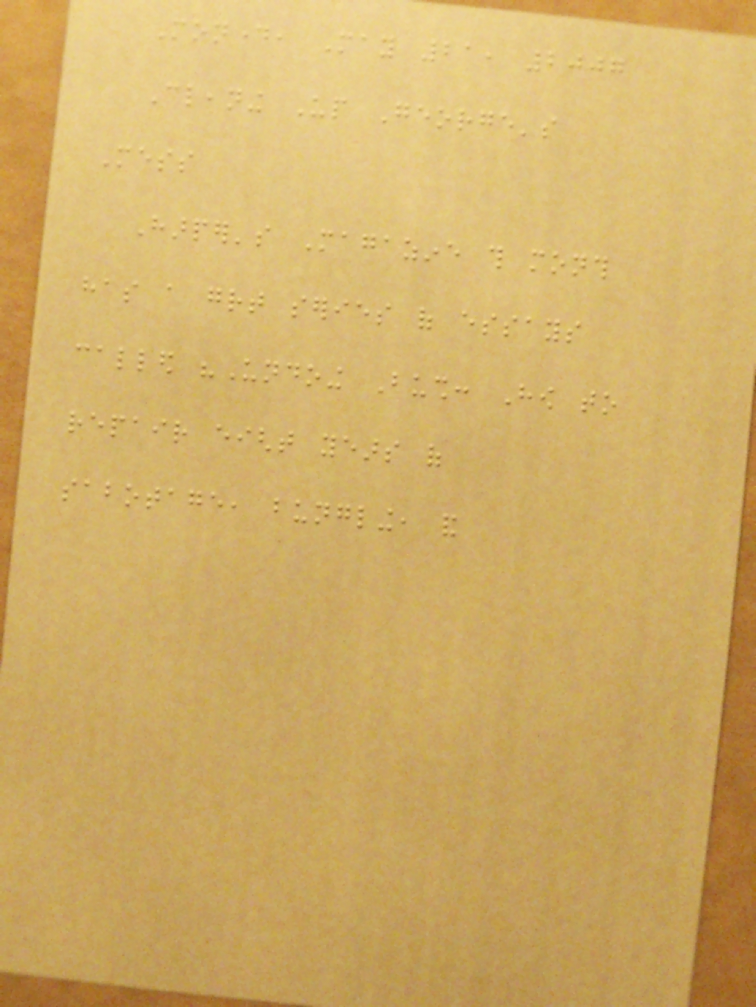Monday, May 21, 2007
Cleaning Up George's
Mess
Harper's Magazine this month
has a great series of essays
called "Undoing Bush: How to
repair eight years of
sabotage, bungling, and
